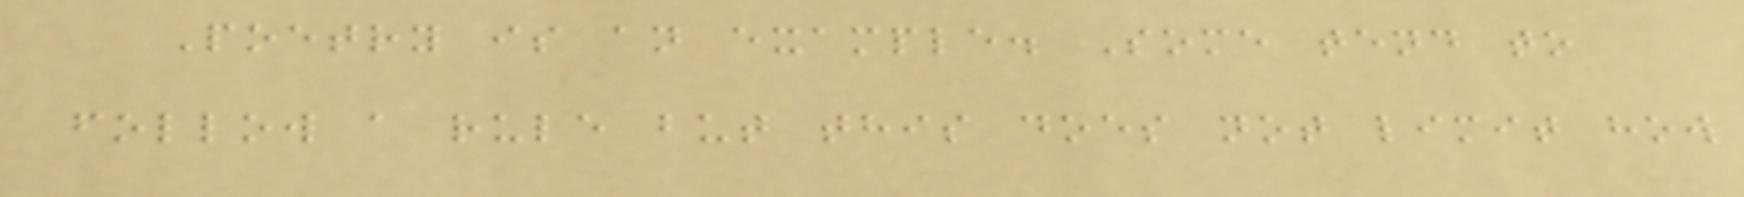Poetry is an example. Some tend to
follow a rule but this does not limit how
